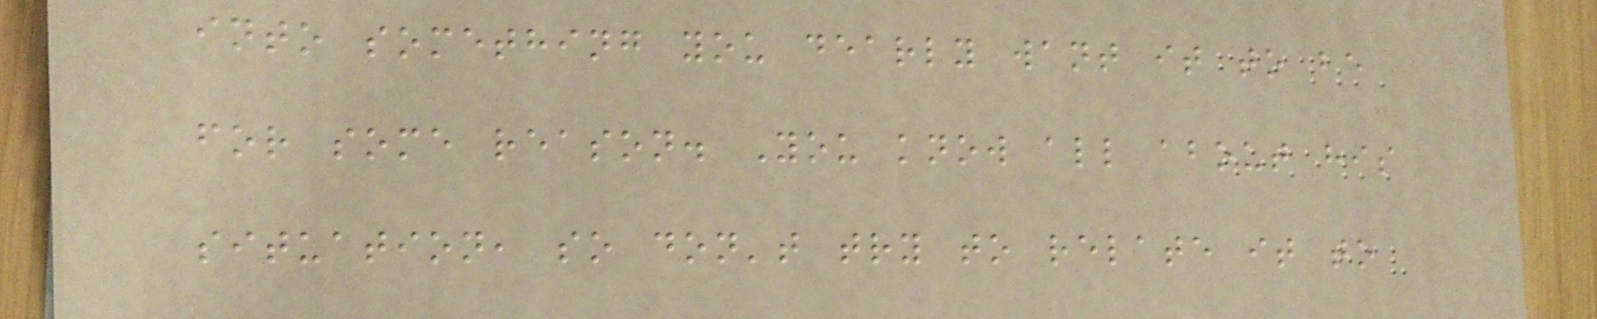into something you dearly want it to be
for some reason. You know all about his
situation, so don't try to relate it to
